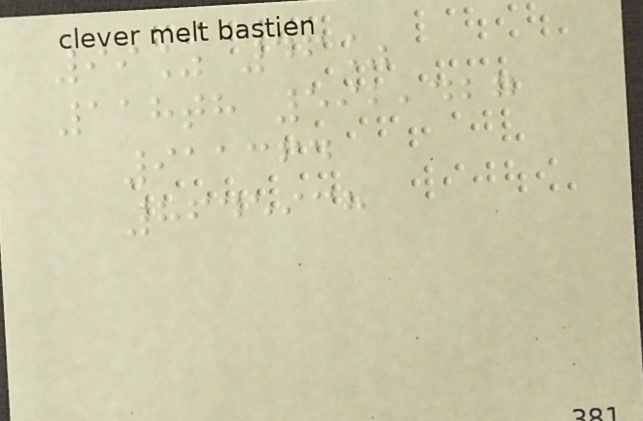99% 46%
118th 592,427
911364
8645938
